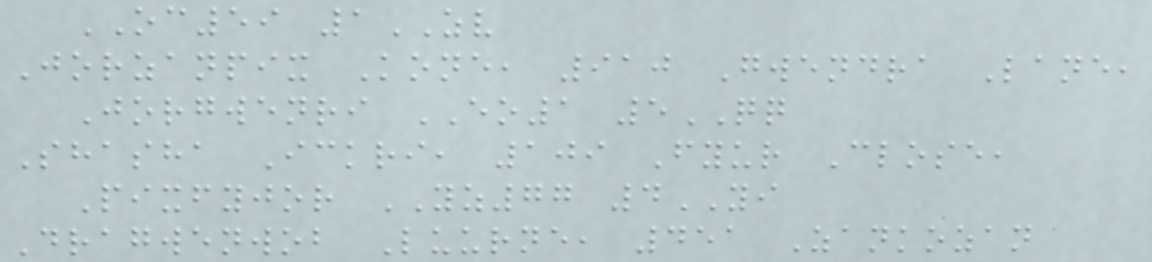OC59 1ZV
Jorzanpix Kone, 910 Gwendra Lane,
Jorgwenri EO1 5QQ
Shasha Ickri, 109 Fyur Close,
Pixfyjor YZ77 4YI
Dragwenwob Luurne, 451 Zankozan
